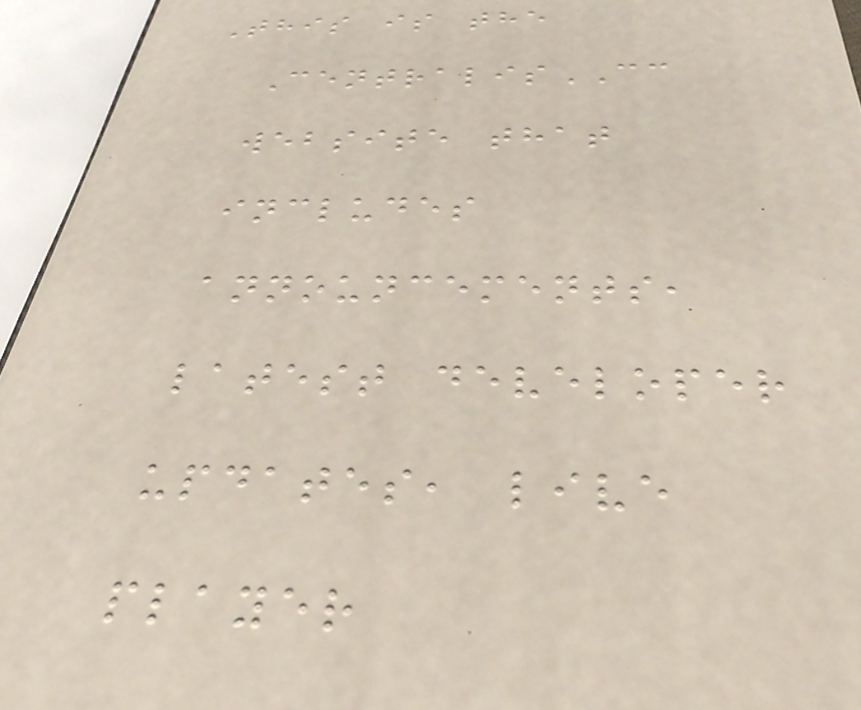This is the
CentralisCC
website that
includes
announcements,
latest developer
updates, live
player
